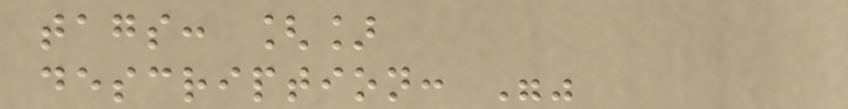tags: []
description: ""
